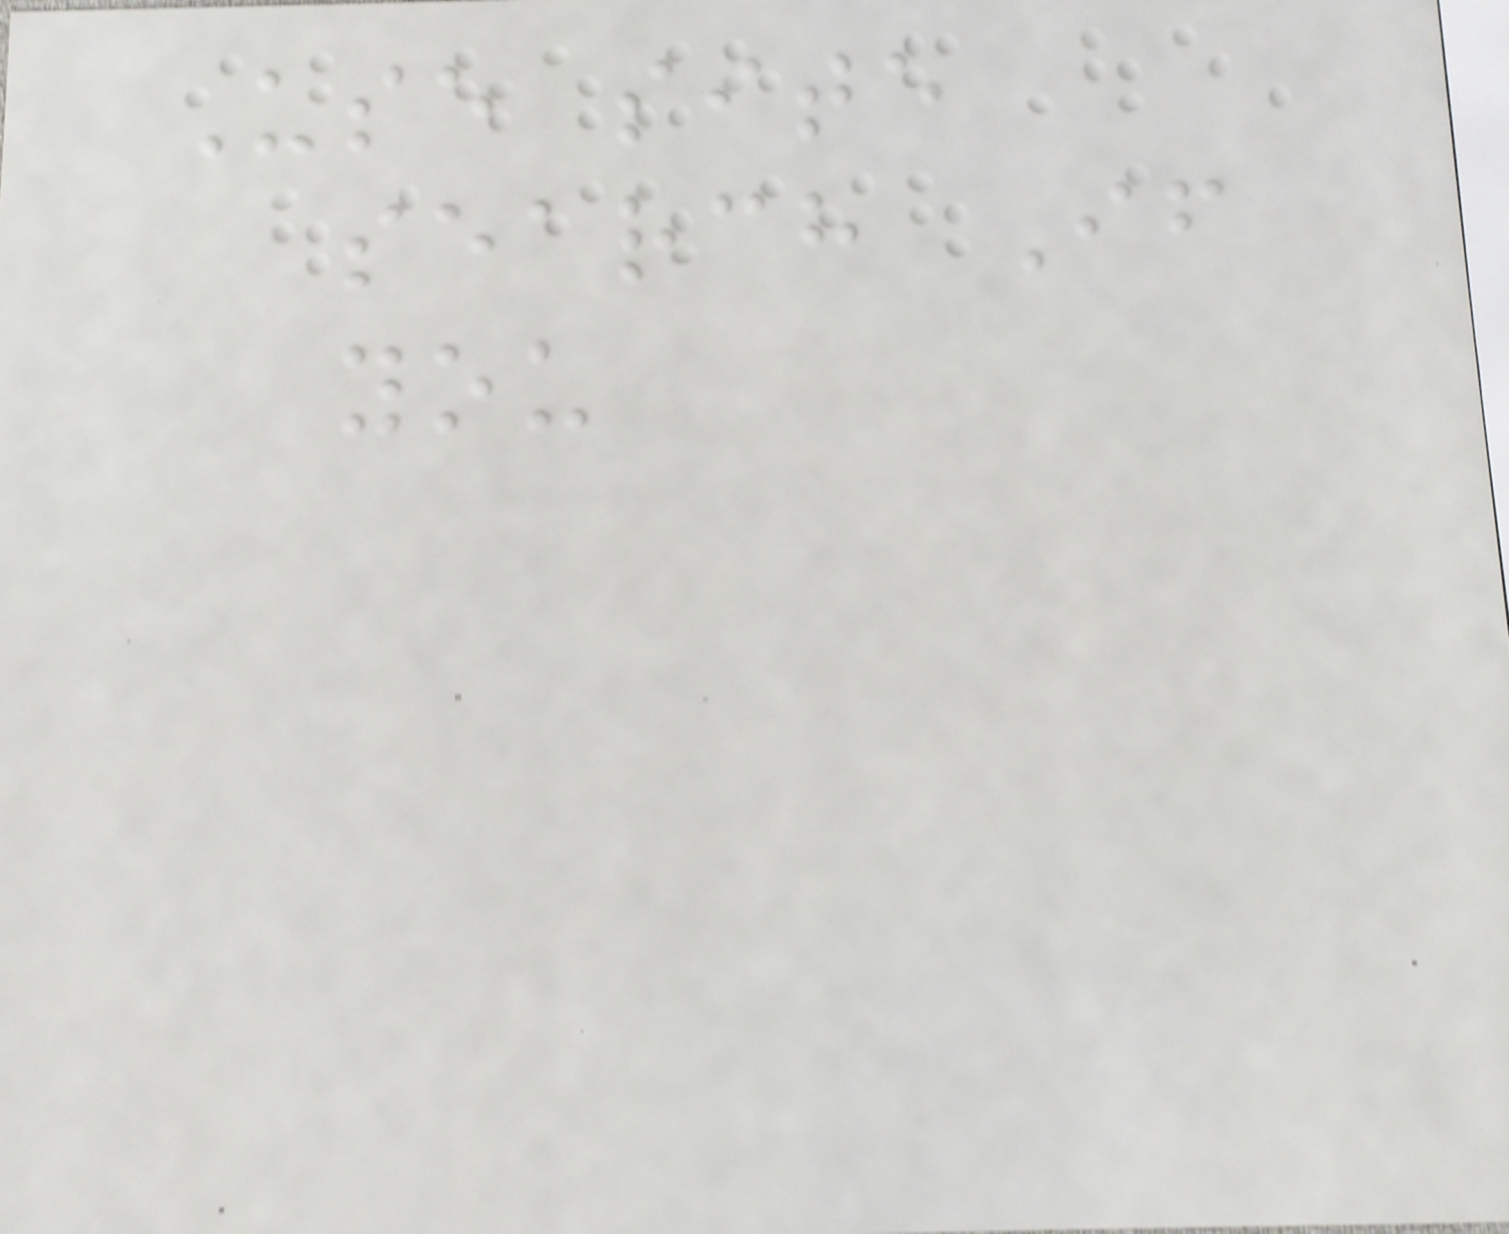Use site
search If
you
